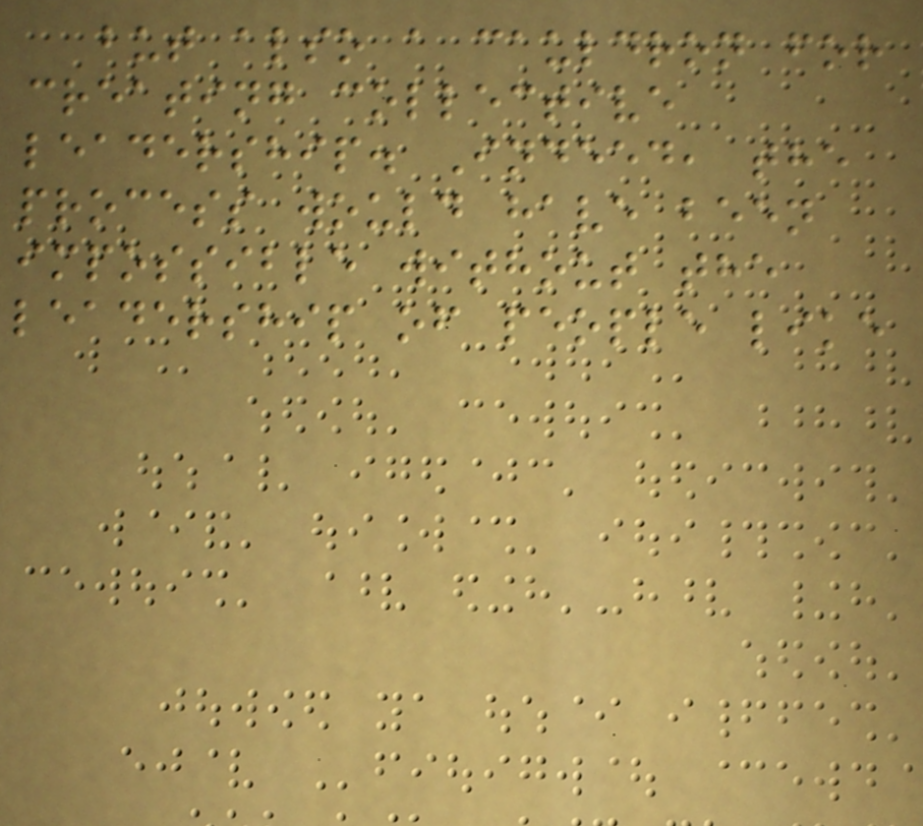but also a cauldron for
creating collective
leadership. Indeed, the
process would have been
impossible without the
leadership of people like
